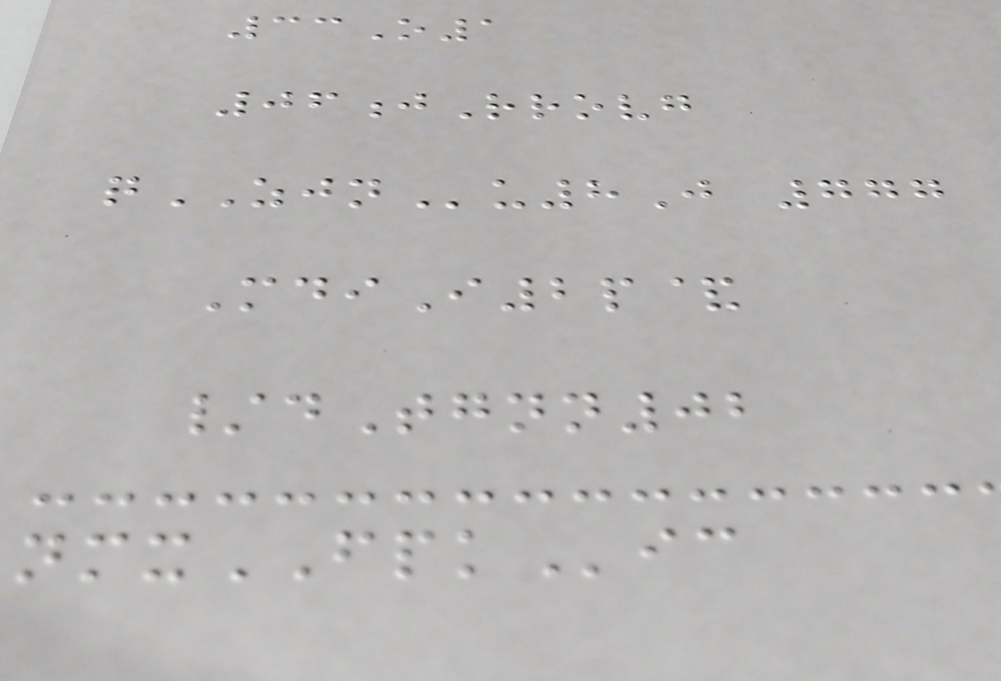33O1
06jRrovg
qZJNu8J 777
MdiI2p&
/dTgnn02
nmxFPKic
